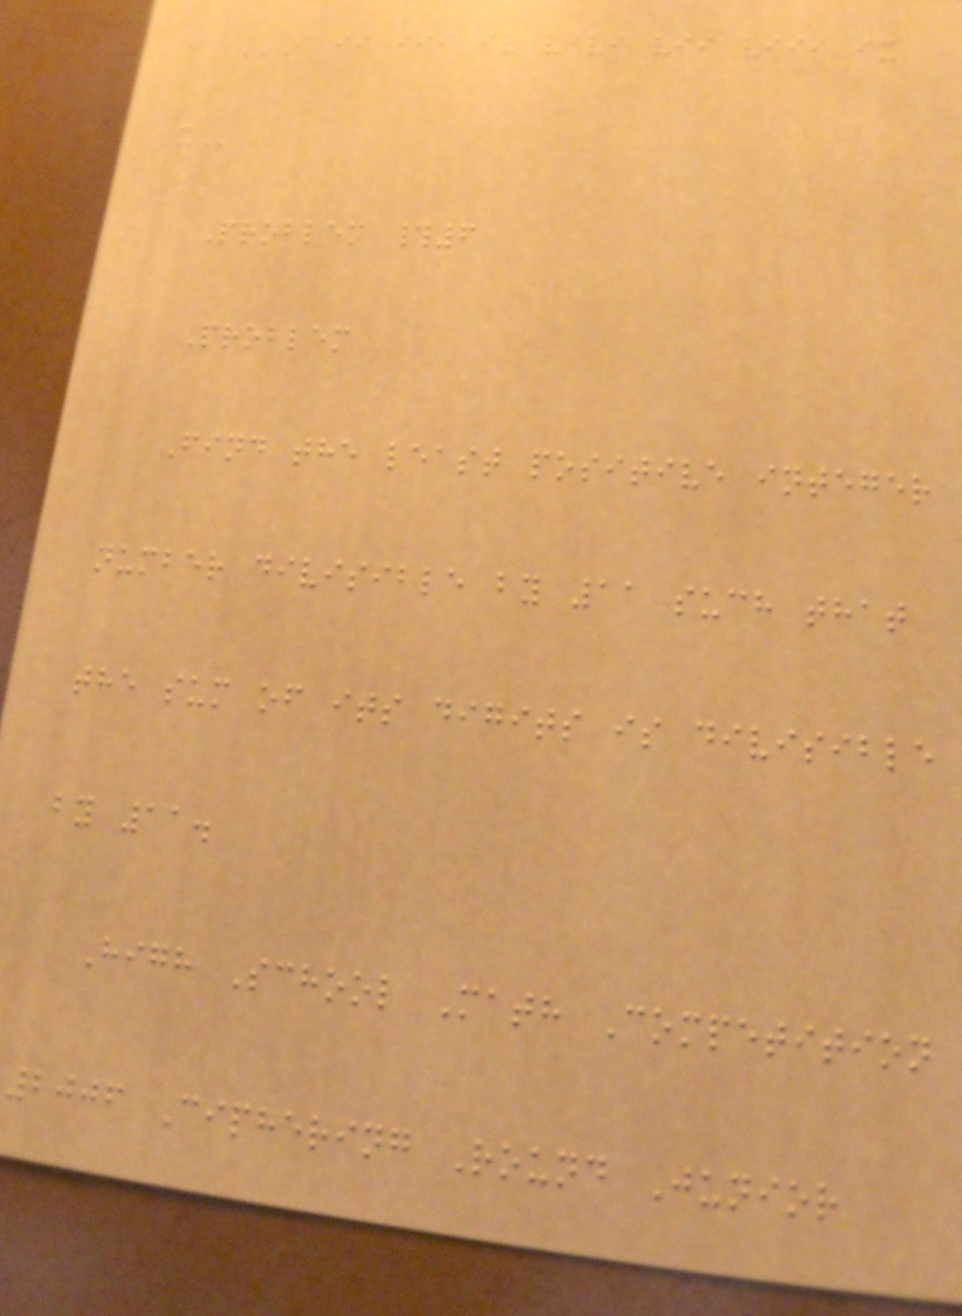I II III IV V VI VII VIII IX
X
Problem #6
Problem
Find the least positive integer
number divisible by 11 such that
the sum of its digits is divisible
by 11.
High School Math Competition
2006 Ciphering Round Junior
